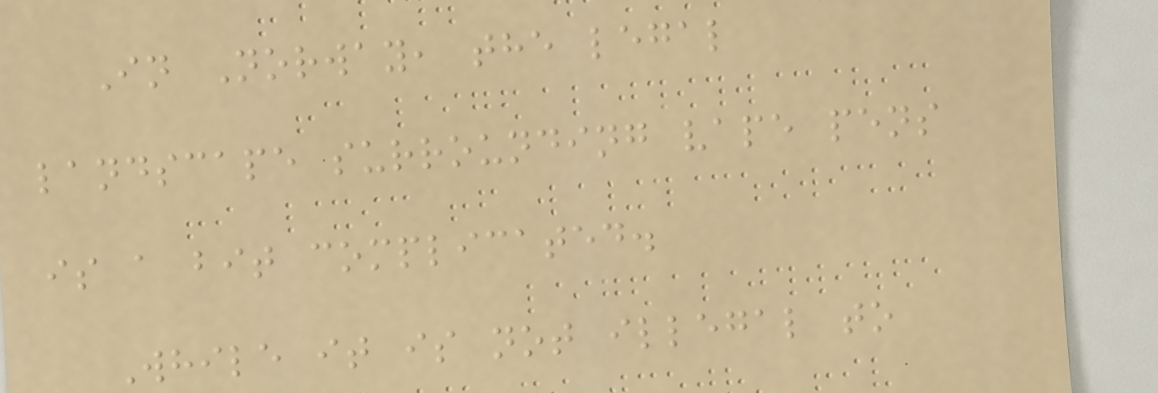In Norway, the legal
landscape surrounding vape pens
is a bit complicated.
While it is not illegal to
